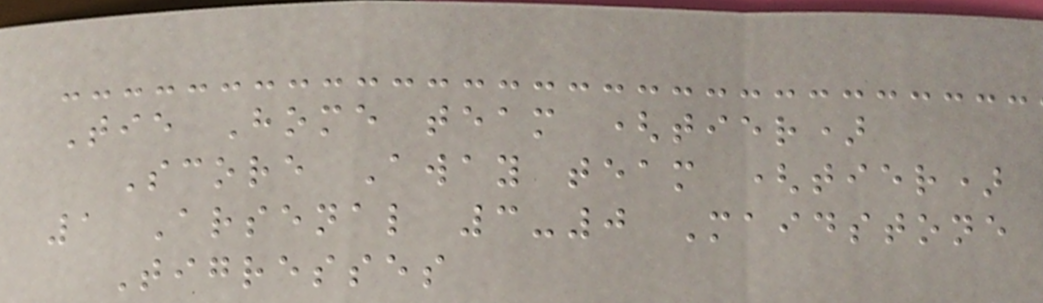Tie Home team (tier)
Score Away team (tier)
1 Arsenal 3-0 Maidstone
Tigresses
